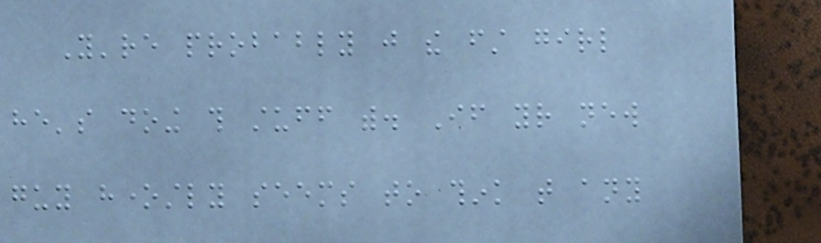You're probably just the first girl
he's doing this stuff with. If your new
guy honestly seems to think that any
